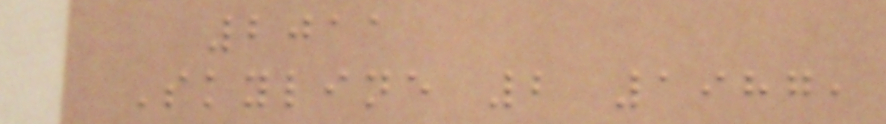2011
Skyline 2 1987,
